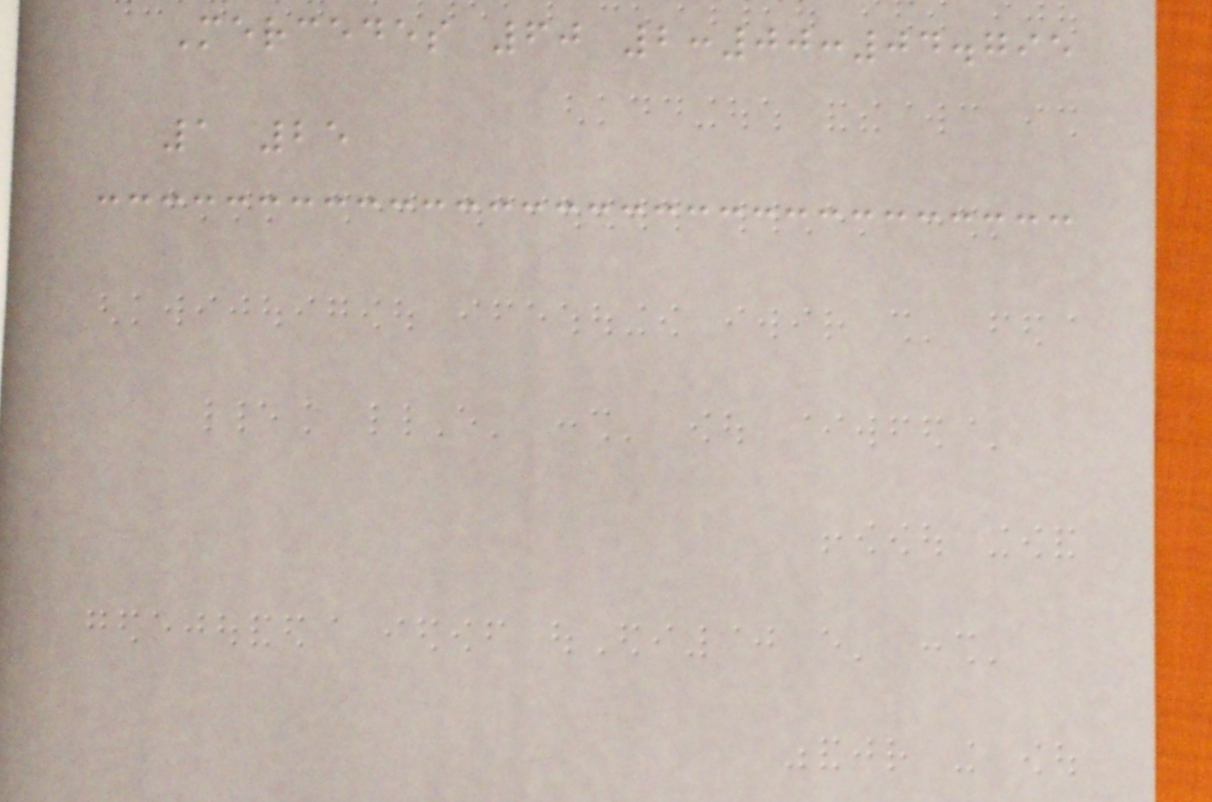Mercedes 60 2:00:04.795
1 25
